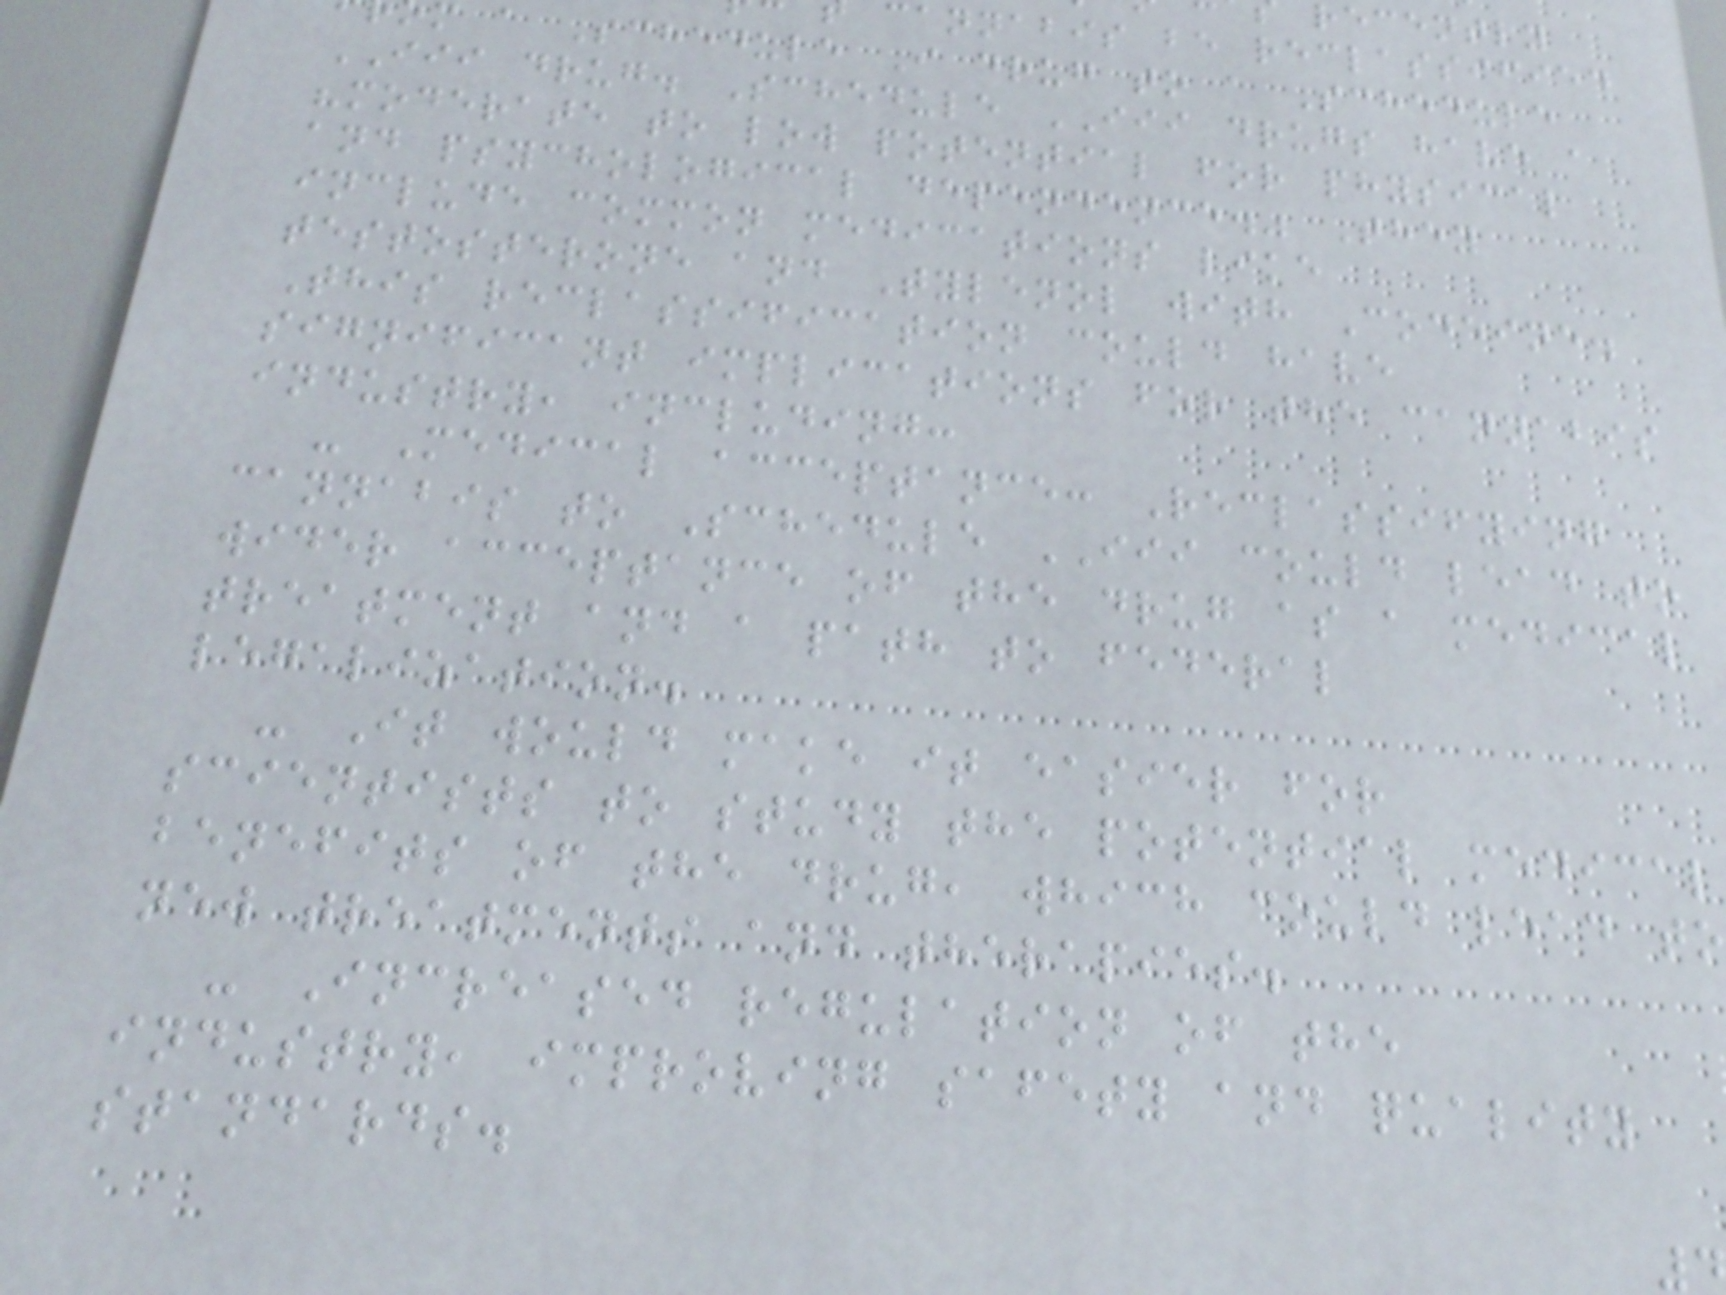cannabis be reclassified
m a Schedule I drug to a Schedule
III drug. Schedule III drugs have a
"moderate to low potential for physical
and psychological dependence." They
include common medications like
testosterone and Tylenol with Codeine.
This reclassification could have
significant implications for the cannabis
industry, including:
- Medical acceptance: Reclassifying
cannabis to Schedule III could lead to
wider acceptance of the drug as a medical
treatment and a path to federal
legalization.
- It would make it easier for
scientists to study the potential medical
benefits of the drug, which could lead to
new treatments and therapies.
- Increased regulation of the
industry, improving safety and quality
standards.
